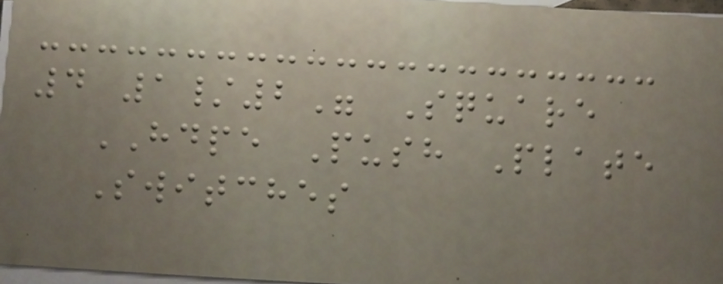4 1/2" Square
HDPE Push Plate
Switches
